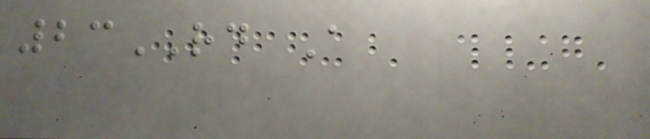23RD A
